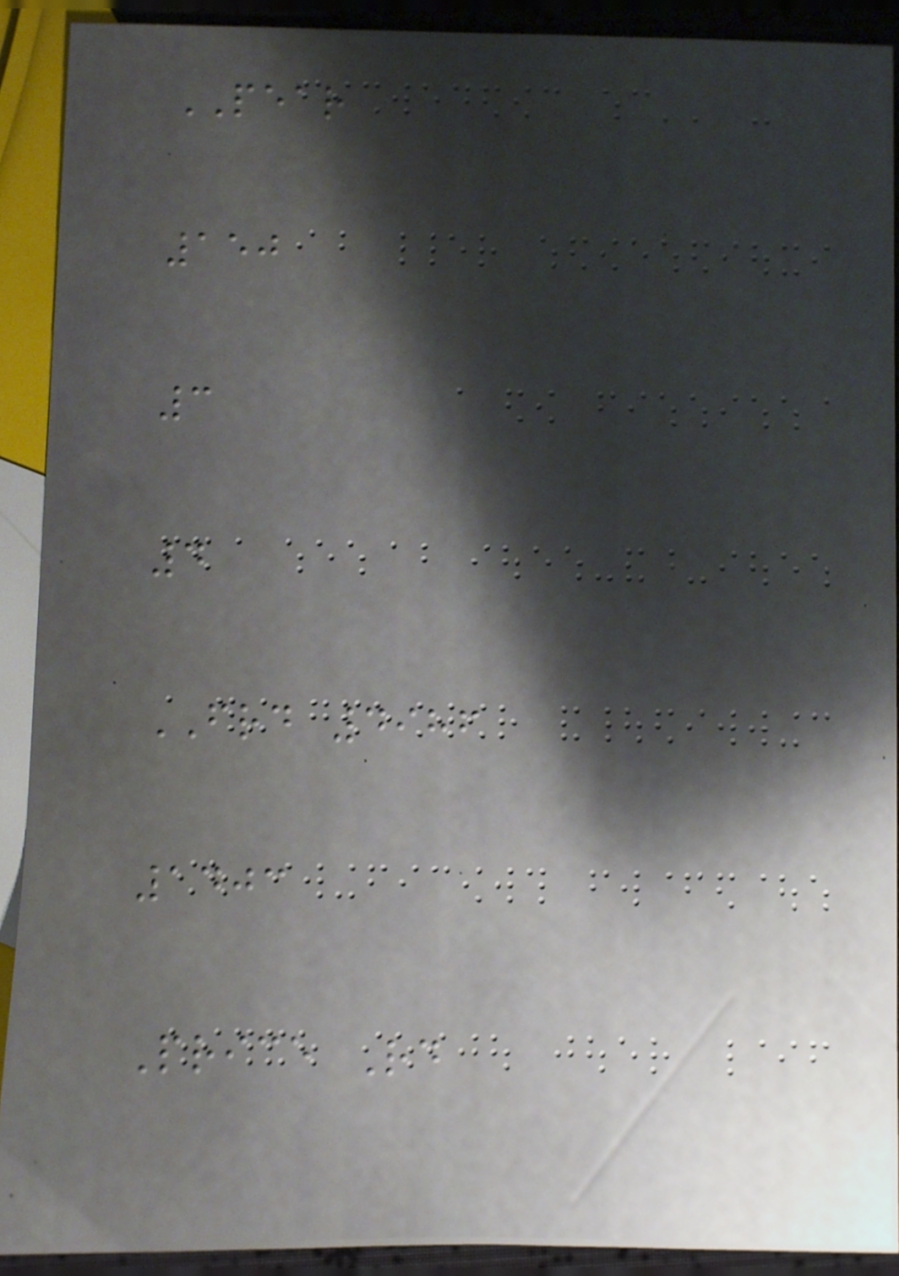PEAR
150
3
4
FRD 4986
1403
Price Rd
